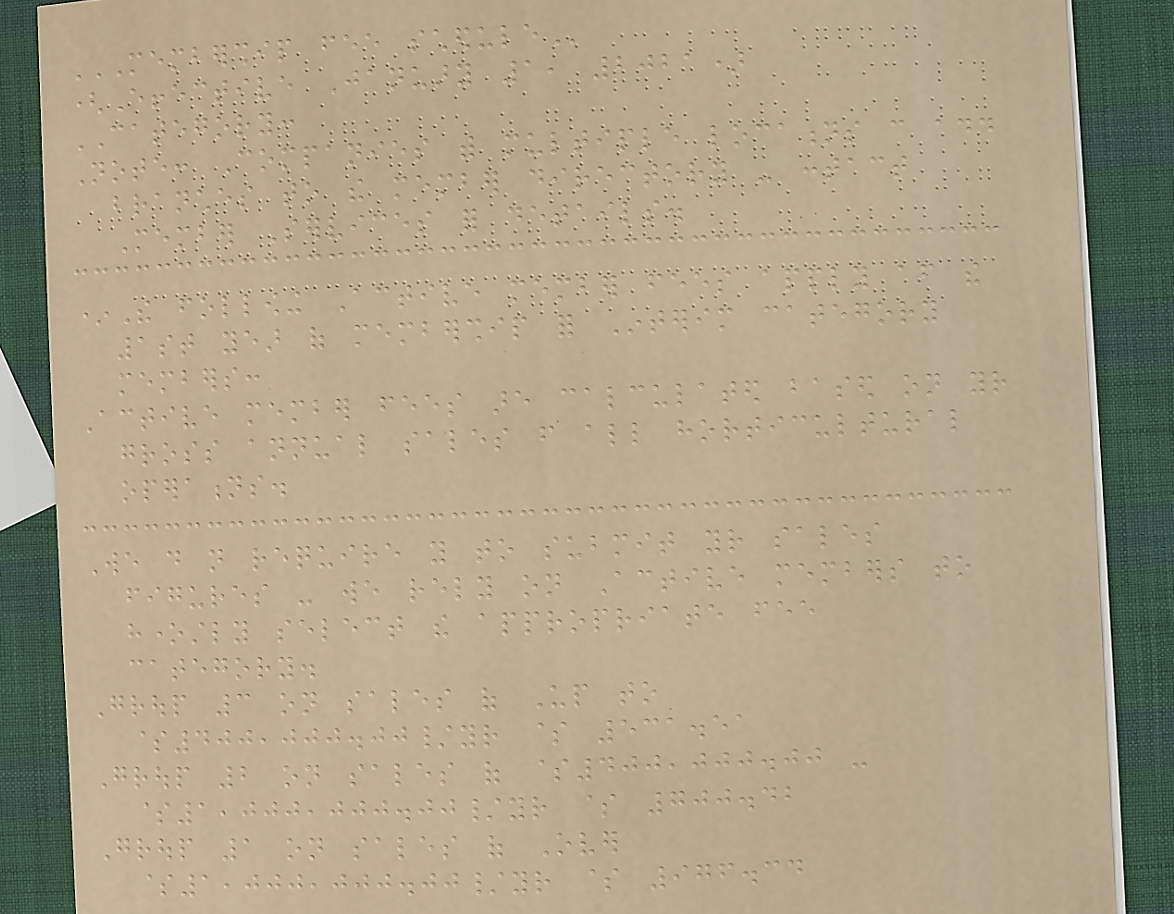MEMBERSHIP FEE SCHEDULE
(Effective January 1, 2021)
CATEGORY:
Note: Companies with multiple locations can add
branches to the member directory - contact
Member Services for details.
*The following Active member fees apply after the
1st year of membership for Interim category
members:
Active member fees are calculated based on your
gross annual sales from all horticultural
operations.
We do not require you to submit your sales
figures - we rely on Active members to
honestly select the appropriate fee
category.
Group 3 on sales of Up to
$400,000.00/yr $ 531.51
Group 2 on sales of $400,000.00 -
$1,000,000.00/yr $ 700.42
Group 1 on sales of Over
$1,000,000.00/yr $ 976.34
